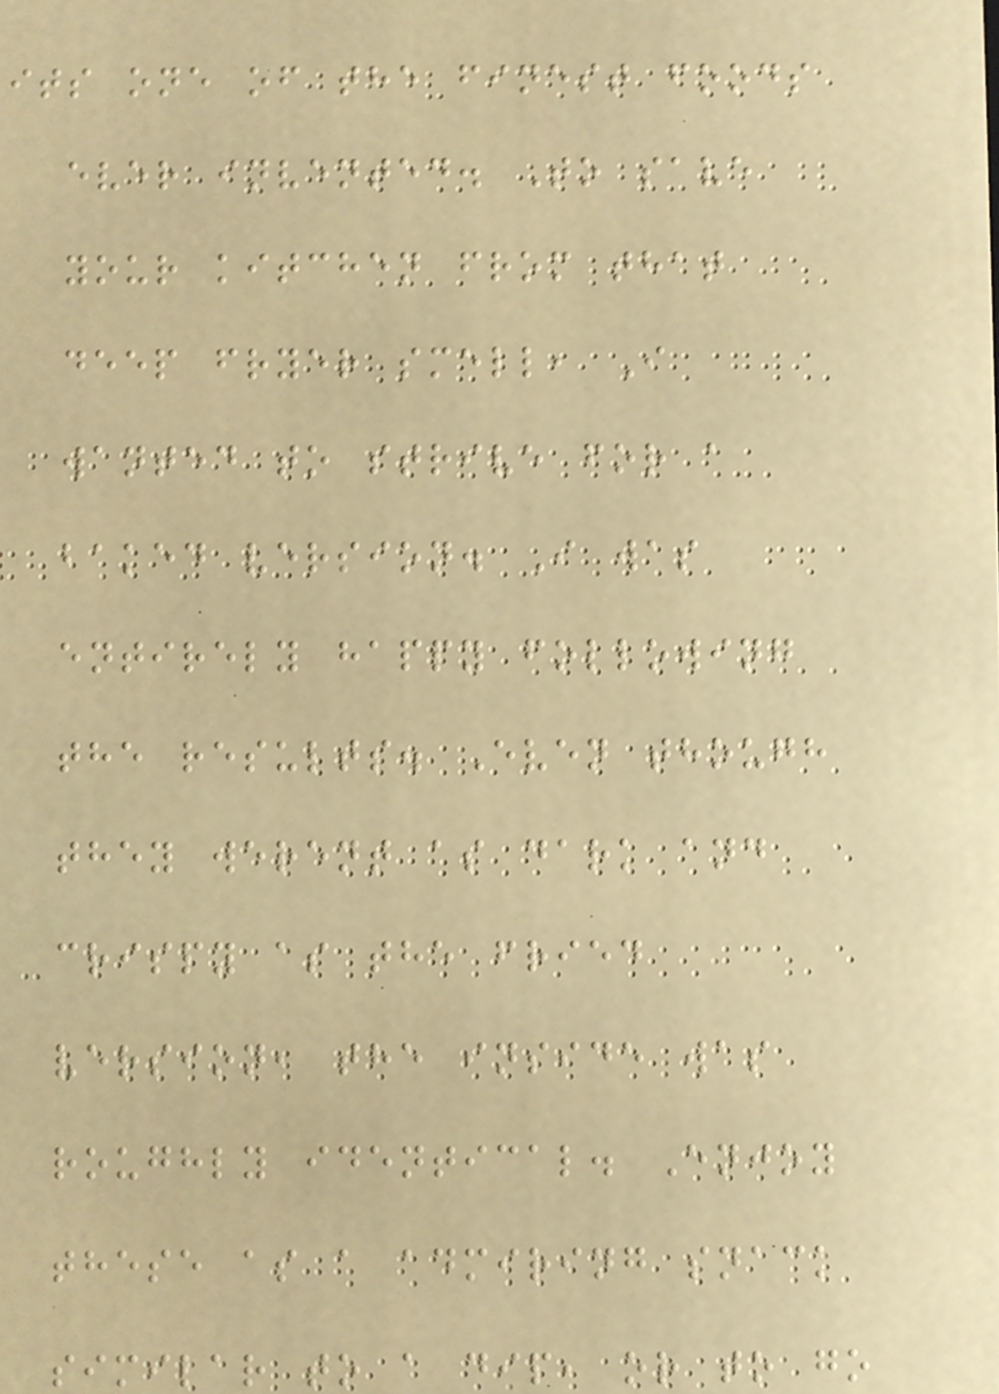its one of the finest foods
ever invented. To save
your kitchen from that
deep fryer smell, I
wanted to strive for a
baked version. I was
entirely happy following
the results. Even though
they werent as dark and
crispy as the fried
version, the inside was
roughly identical. Enjoy
these as a admiring snack
similar to a dip, or to go
